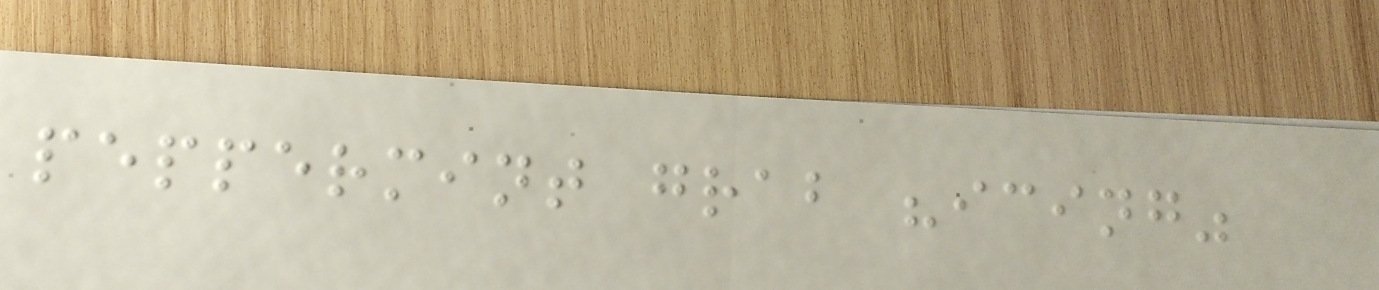peppermint grab "icing"
